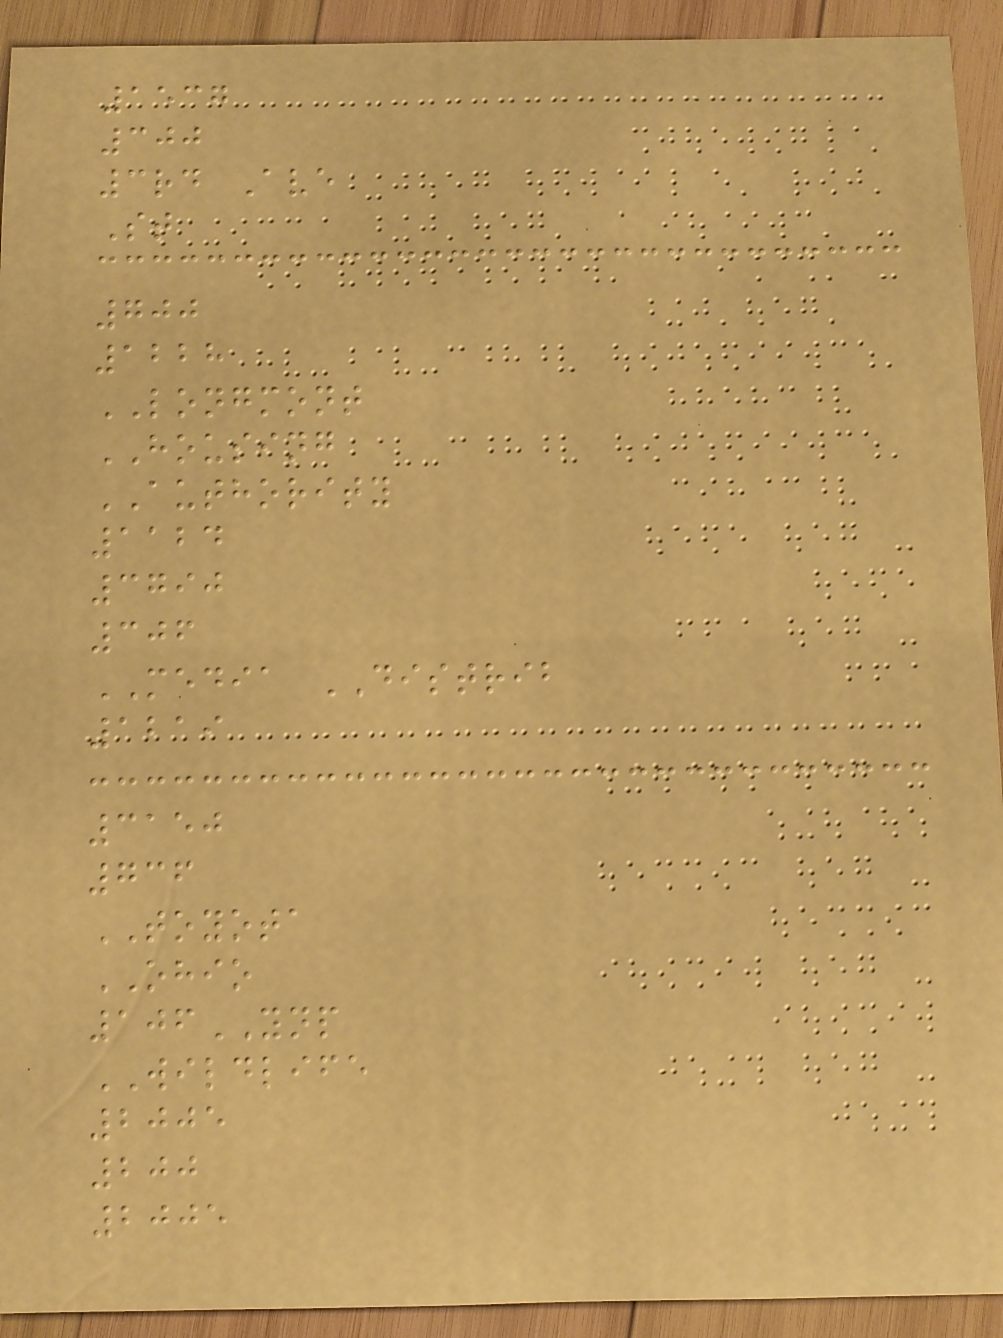1537
300
3rd Ave
St
700
1228
LONGMONT
HOUSING
AUTHORITY
1124
3790
306
MEDIA DISTRIB
1219
3150
736
TOYOTA
OHIO
106YNP
WILDLIFE
2005
200
2005
